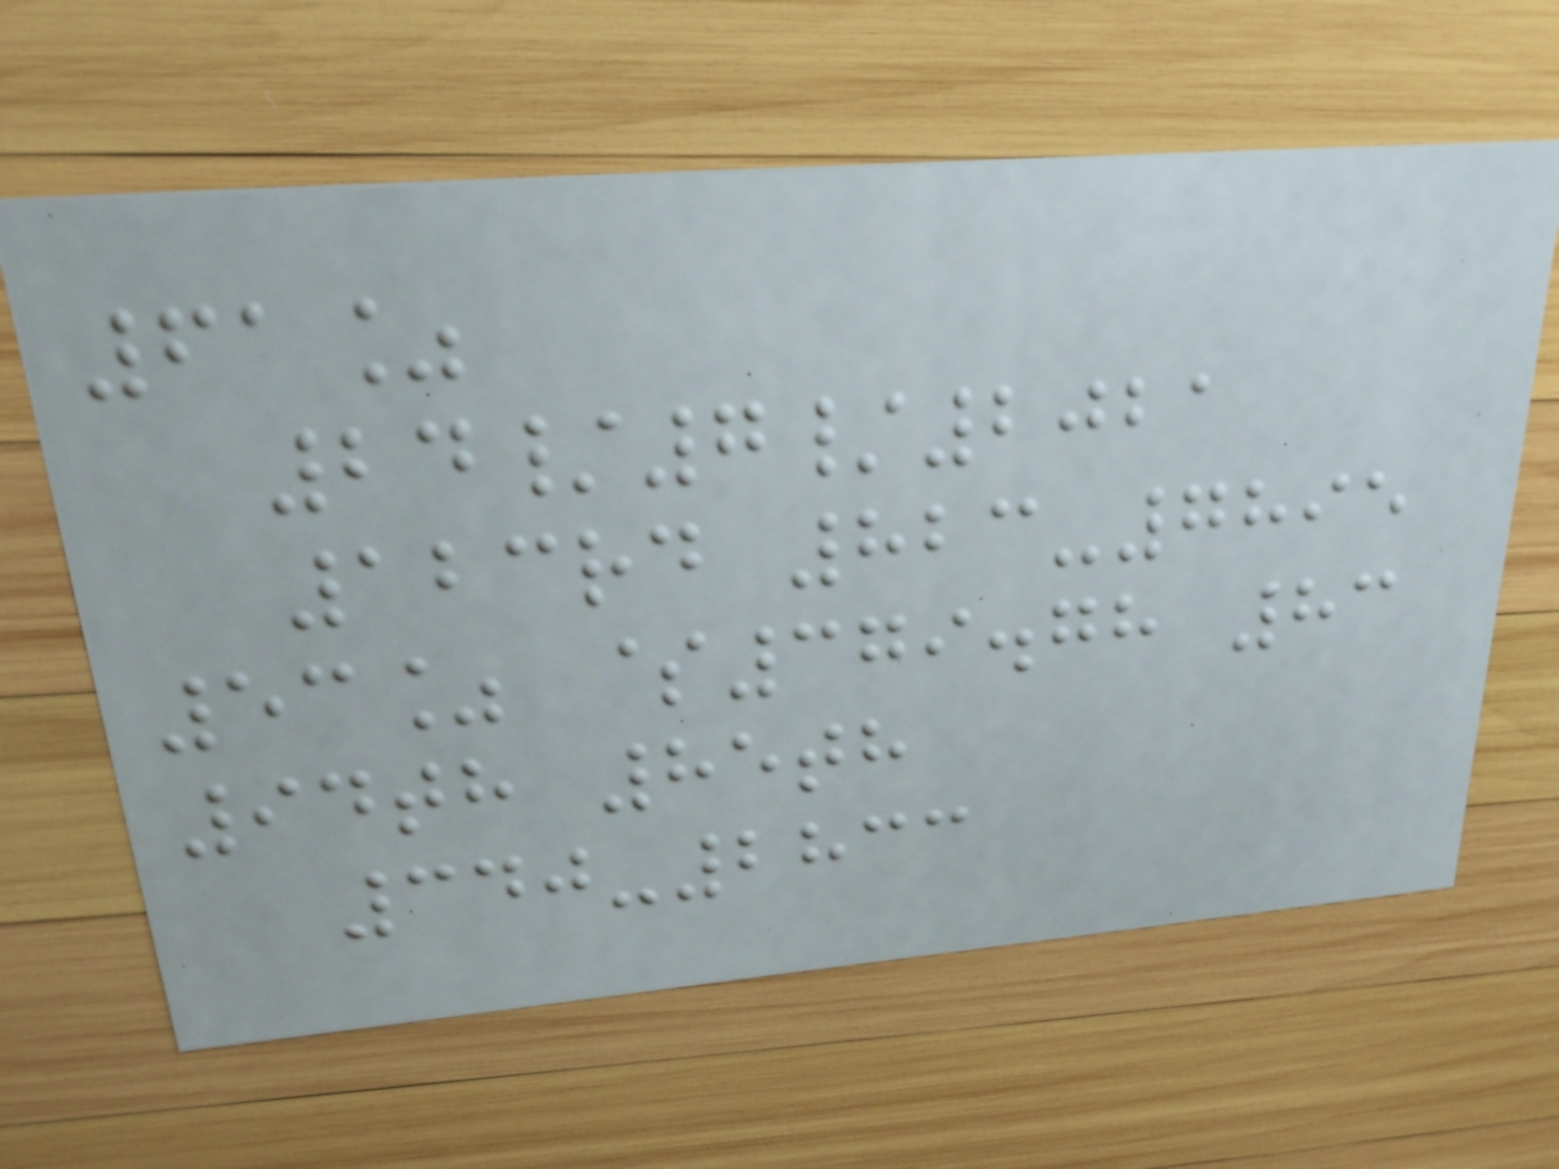61%
24/7/2021
123rd 823-7895
53% $379.78 83
94th 85th
340-2833
